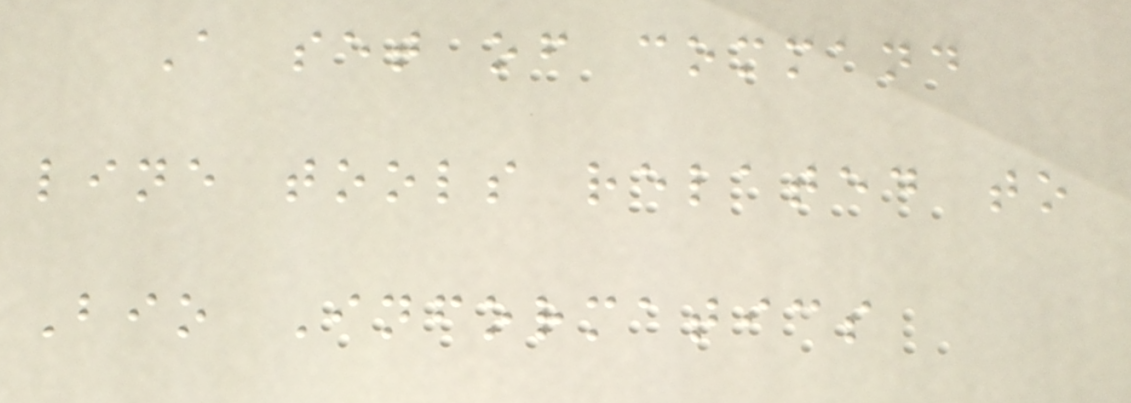A set of command
line tools related to
Bio Informatics
